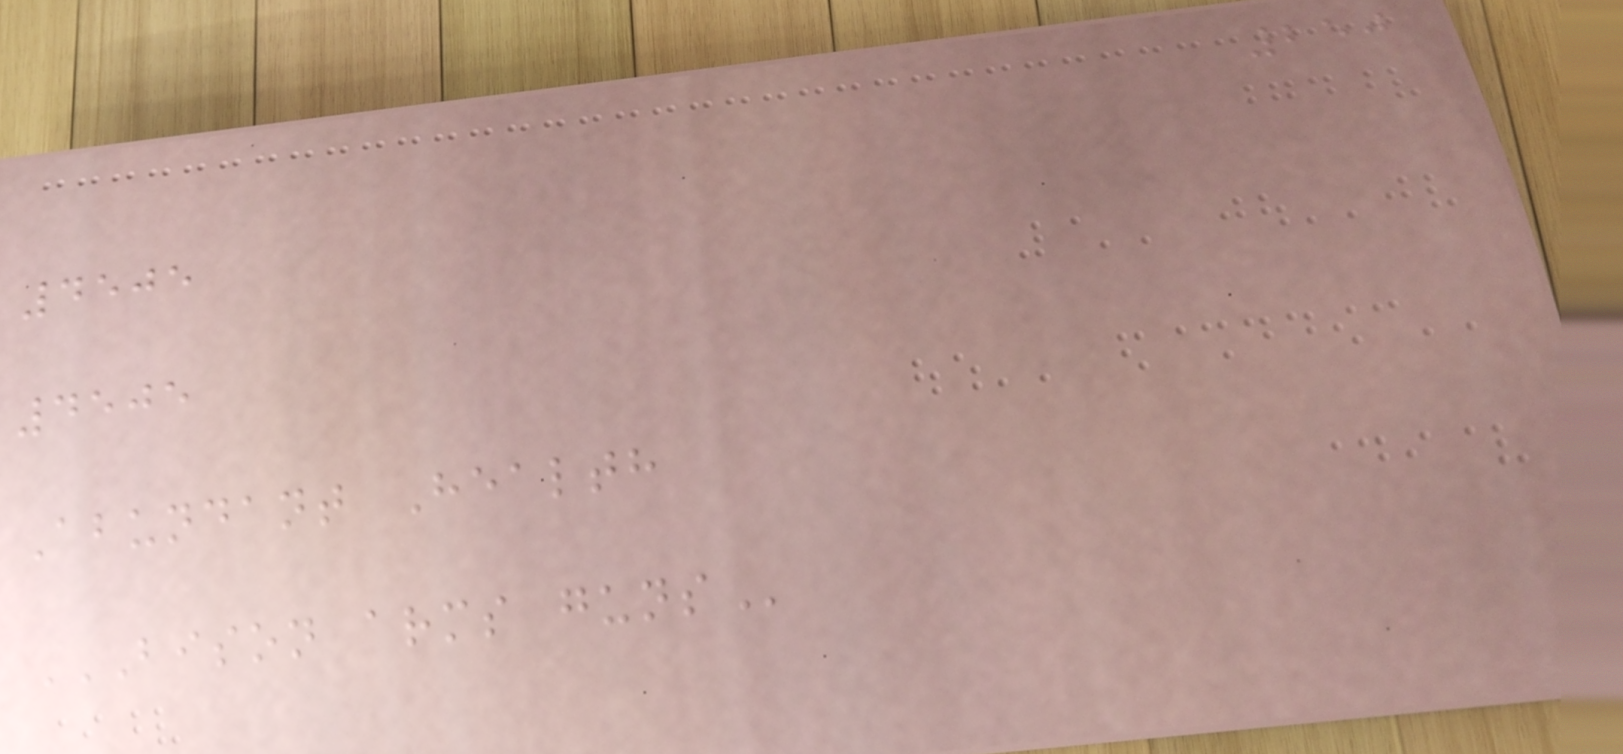250
4505
4505
Abundant Health
BISON ARMS GUNS
